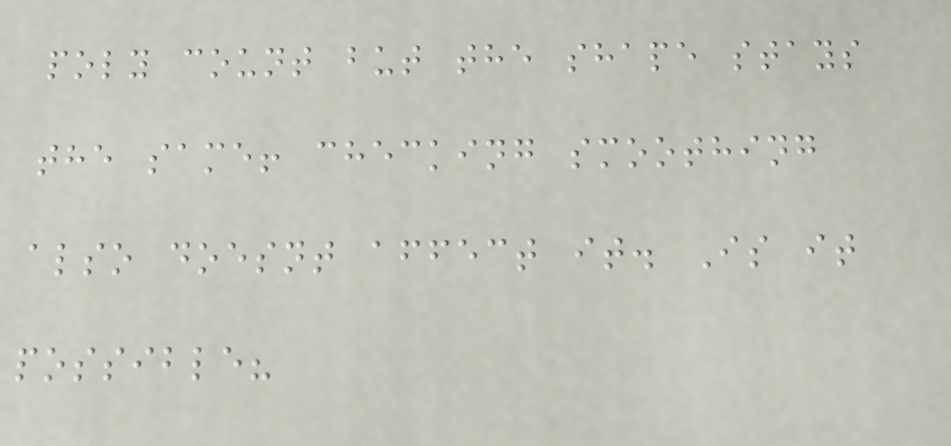poly count but the shape stays
the same! checking smoothing
also doesnt affect it. Is it
possible?
